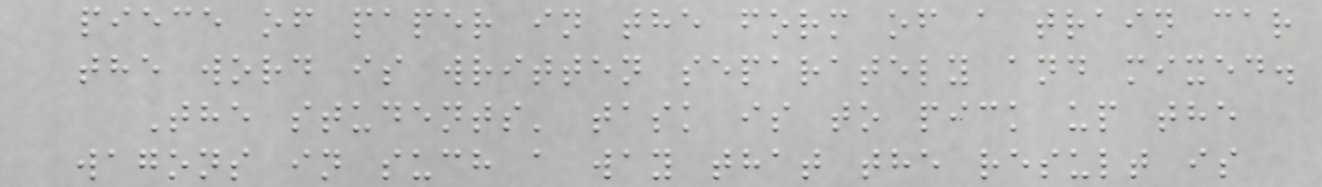piece of paper in the form of a train car
the word is written separately and mixed.
The students' task is to pick up the
wagons in such a way that the result is
